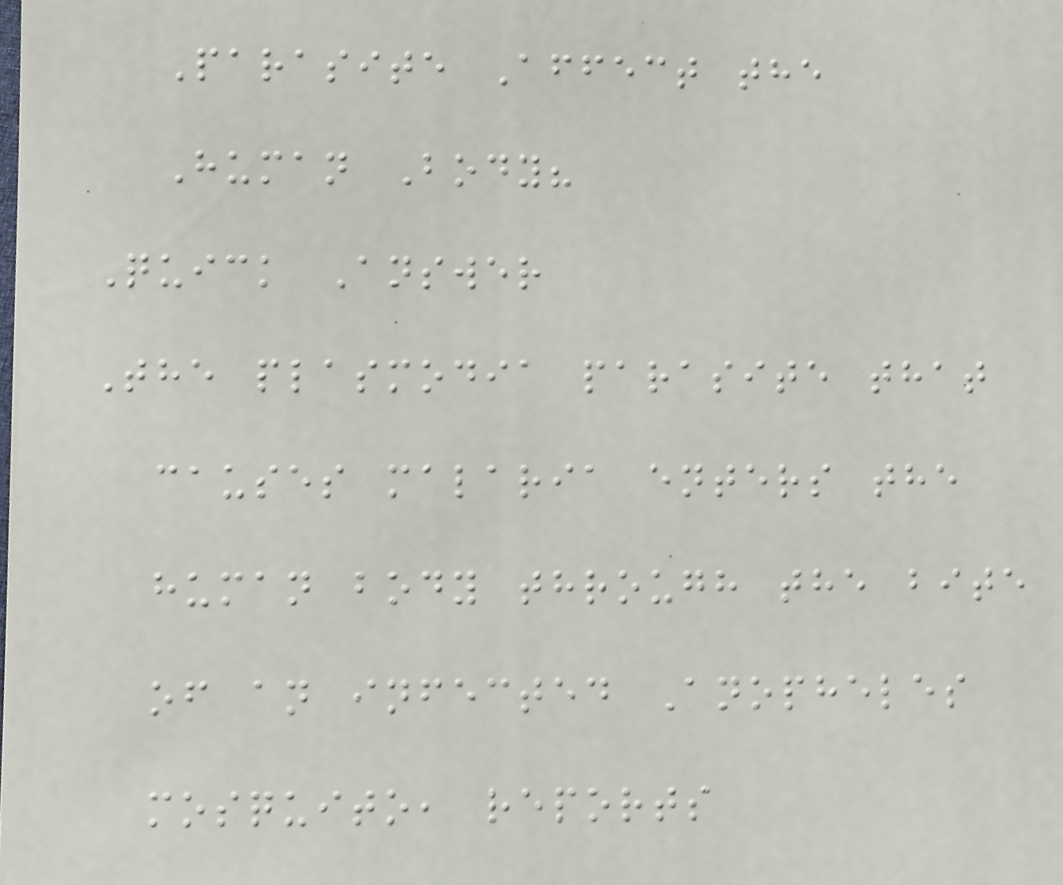Parasite Affect the
Human Body?
Quick Answer
The plasmodia parasite that
causes malaria enters the
human body through the bite
of an infected Anopheles
mosquito, reports
